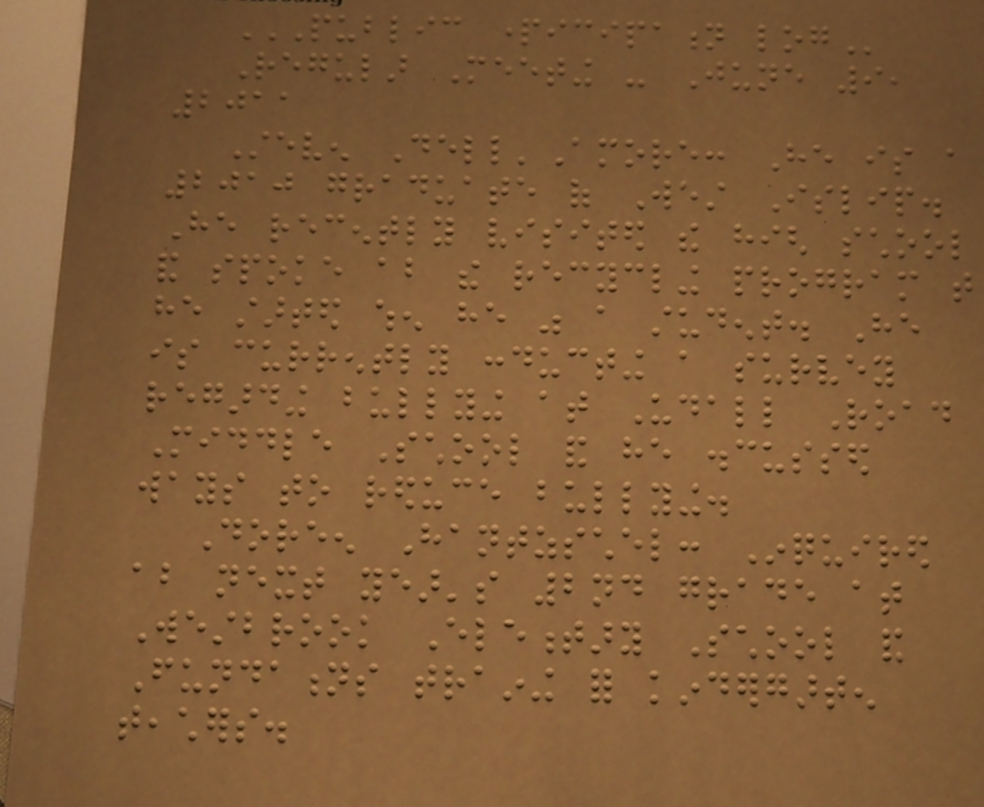PUBLIC PARTICIPATION LOG
Regular Meeting - June 9,
2011
Steven Dell'Amore: He is a
2010 graduate of West Islip.
He recently visited the high school
and spoke about the recycling program that
he started when he was a student. He
is currently conducting a survey
regarding bullying at Udall Road
Middle School and he discussed
ways to reduce bullying.
Doreen Hantzschel: Inquired
about next year's 2nd grade at
Westbrook Elementary School and
Fundations training for kindergarten
teachers.
